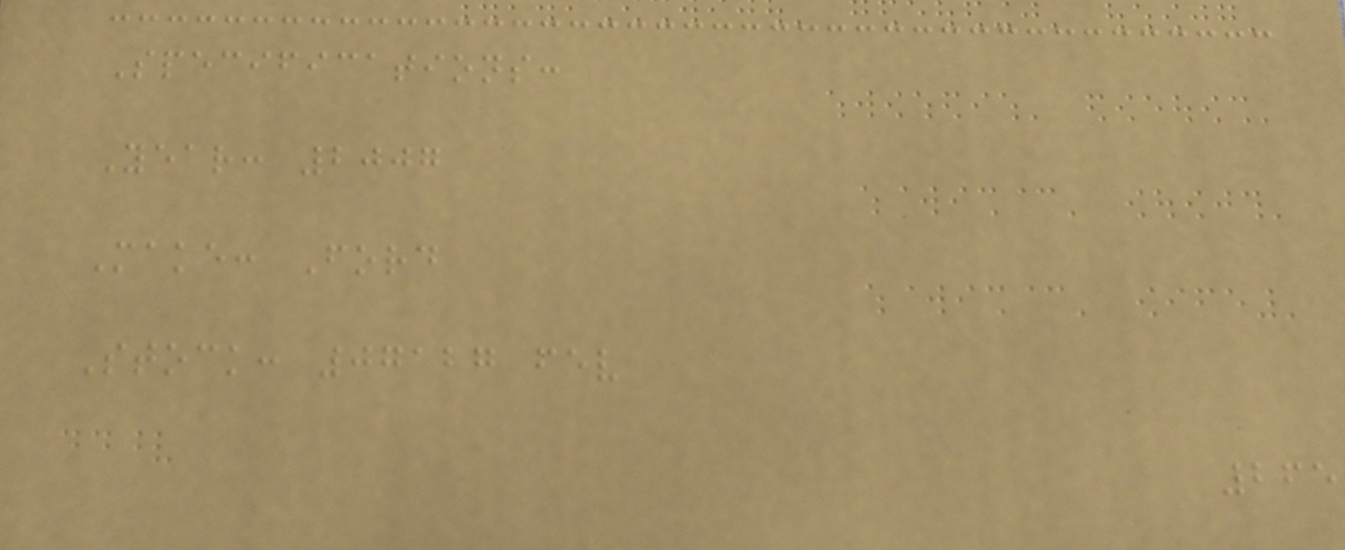Specifications:
Year: 2007
Make: Ford
Stock: 07127 fev
265
